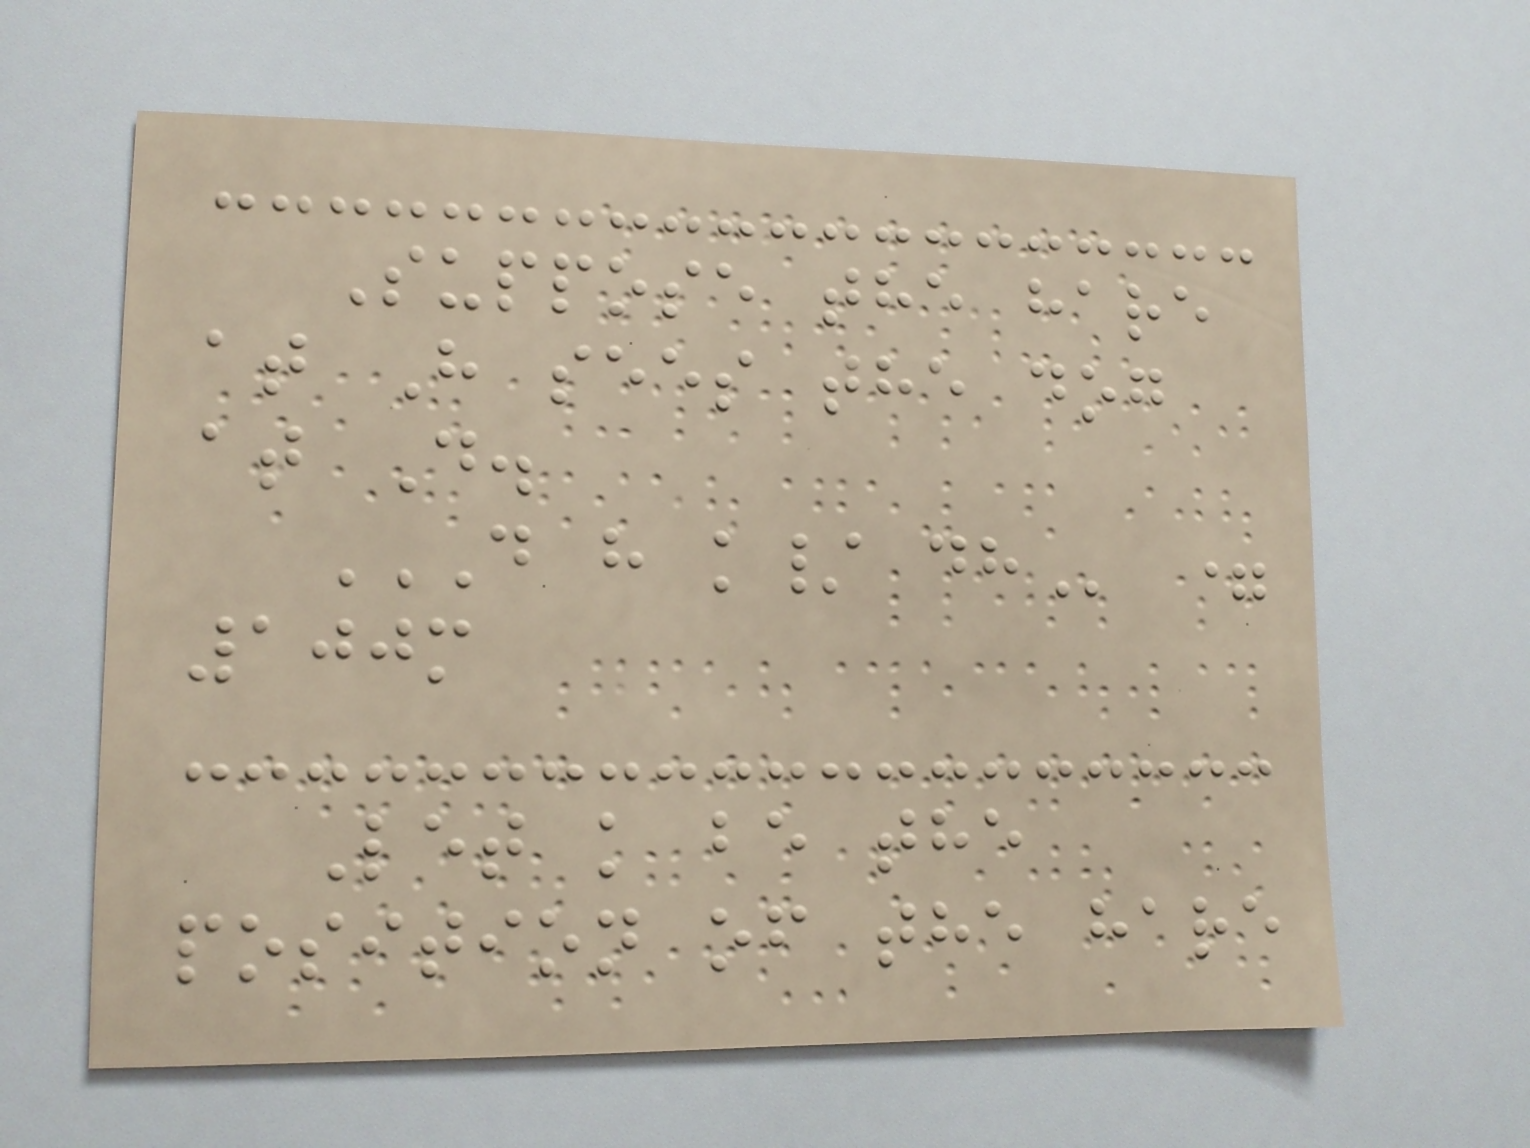Suppose the hare
at H sees the dog
at D.
D H K/ DH =
100m
Let k be the
position of the hare
